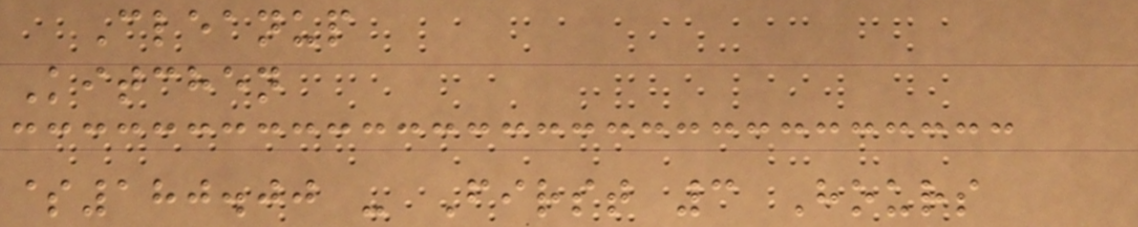Cleanup
Kitchen
$180.00 - First 3 Hours
